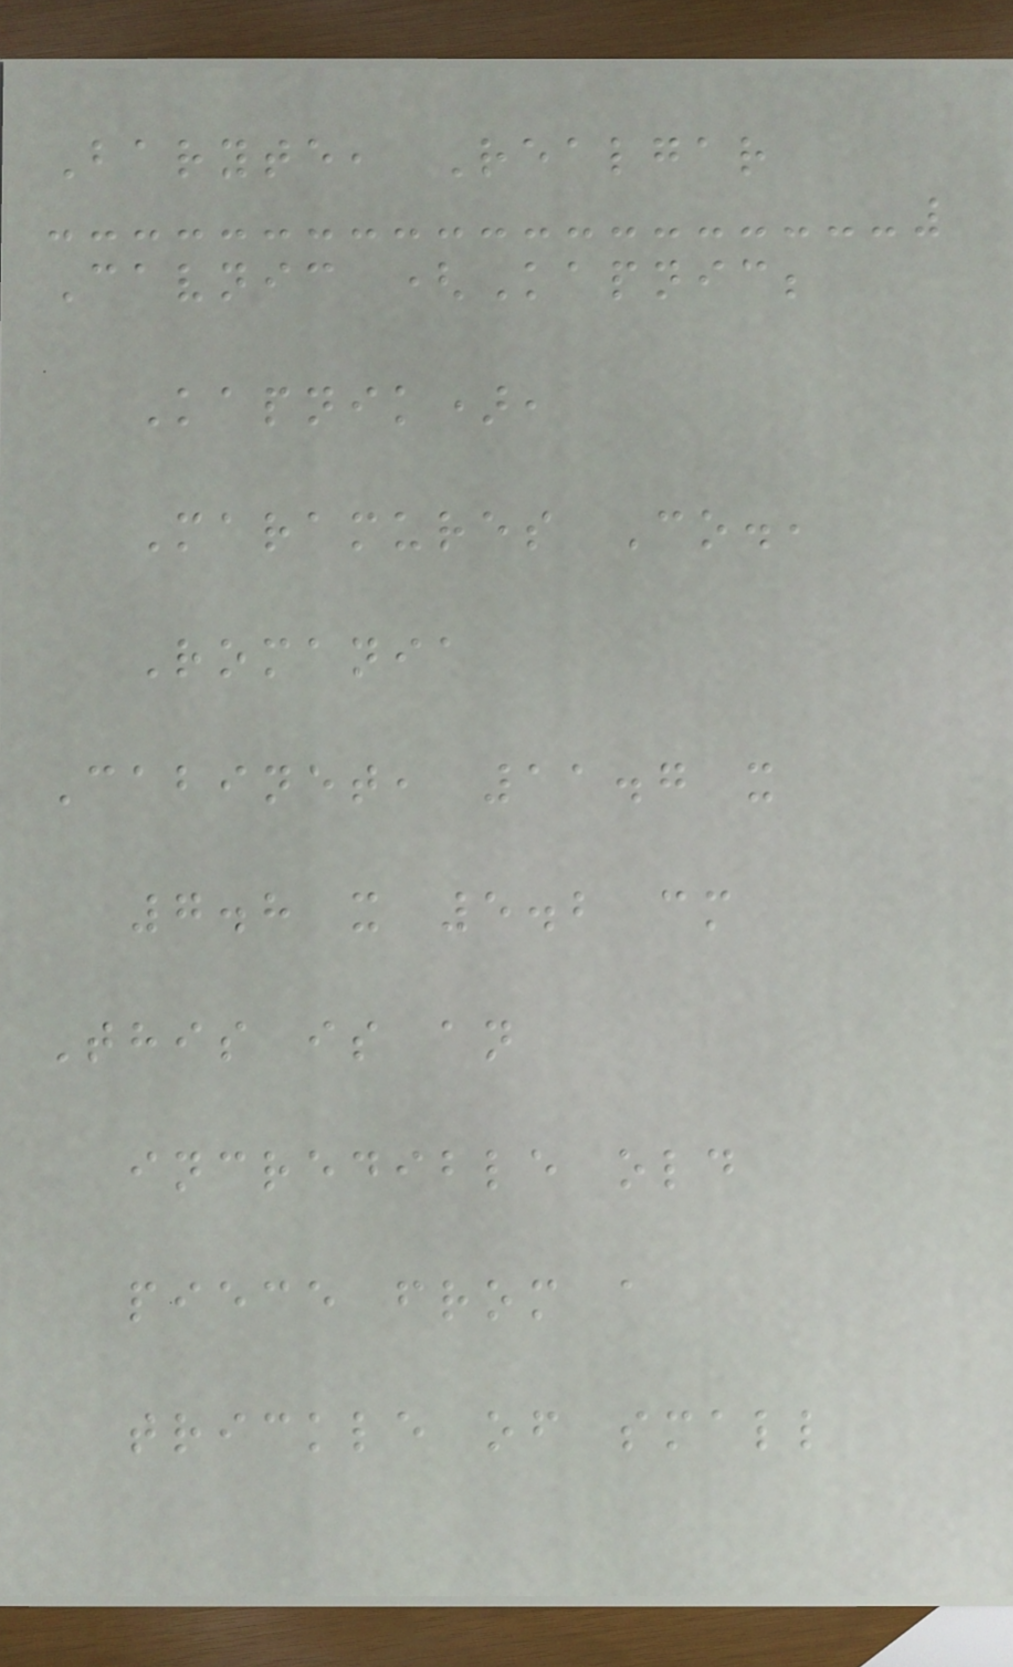Baryte, Realgar
Cavnic (Kapnic;
Kapnik),
Maramures Co.,
Romania
Cabinet, 11.7 x
7.8 x 5.2 cm
This is an
incredible old
piece from a
trickle of small
